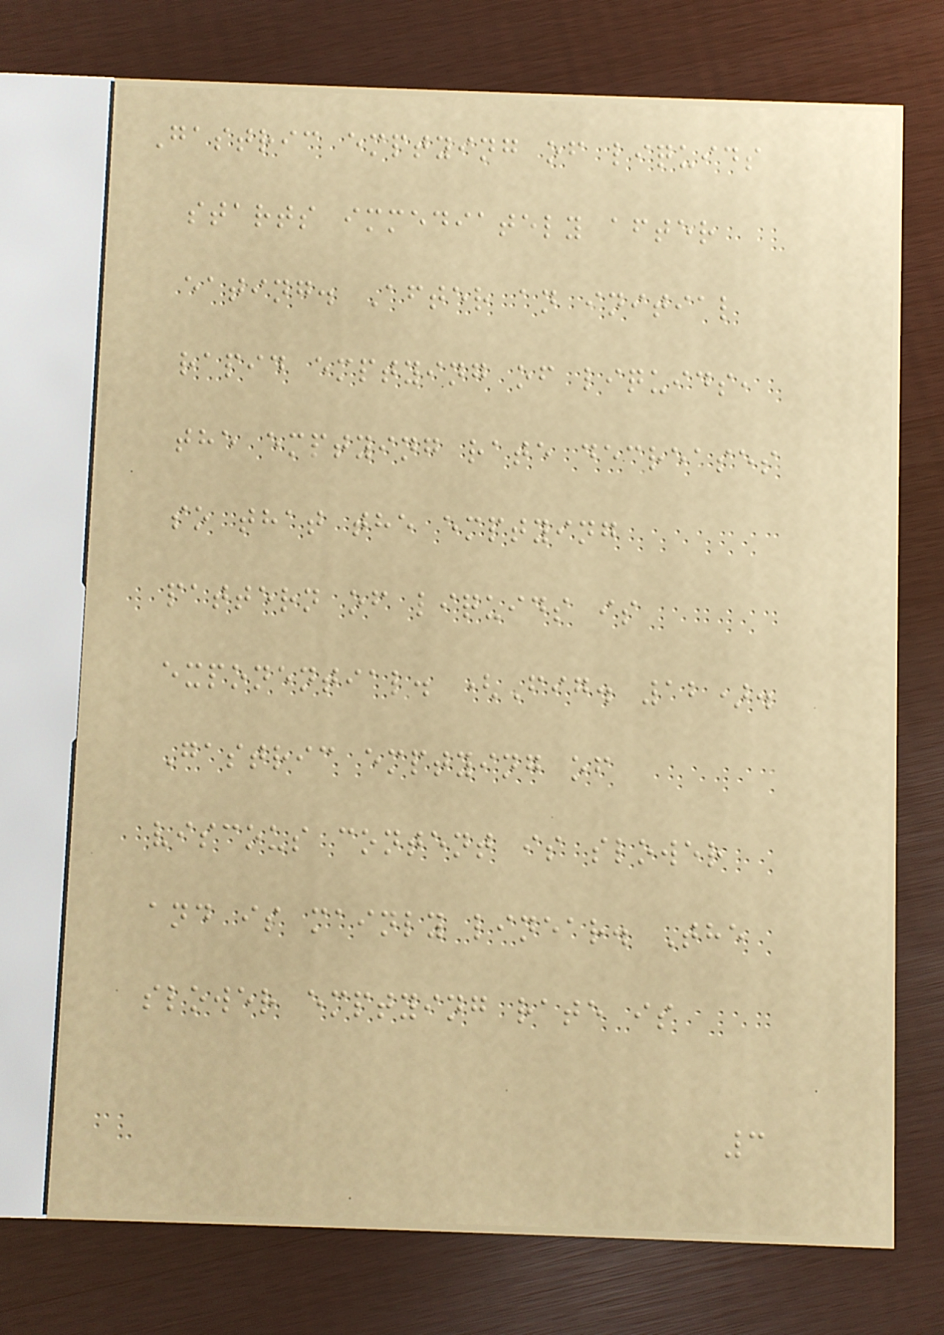Gastric emptying of liquids
starts immediately after
eating. After an initial
rapid emptying of liquids,
the emptying rate decreases
so that the emptying
pattern of liquids is
exponential. (Fig. 12).
Gastric emptying of
viscous content is slower
and is mainly linear. The
slower emptying rate is
3
